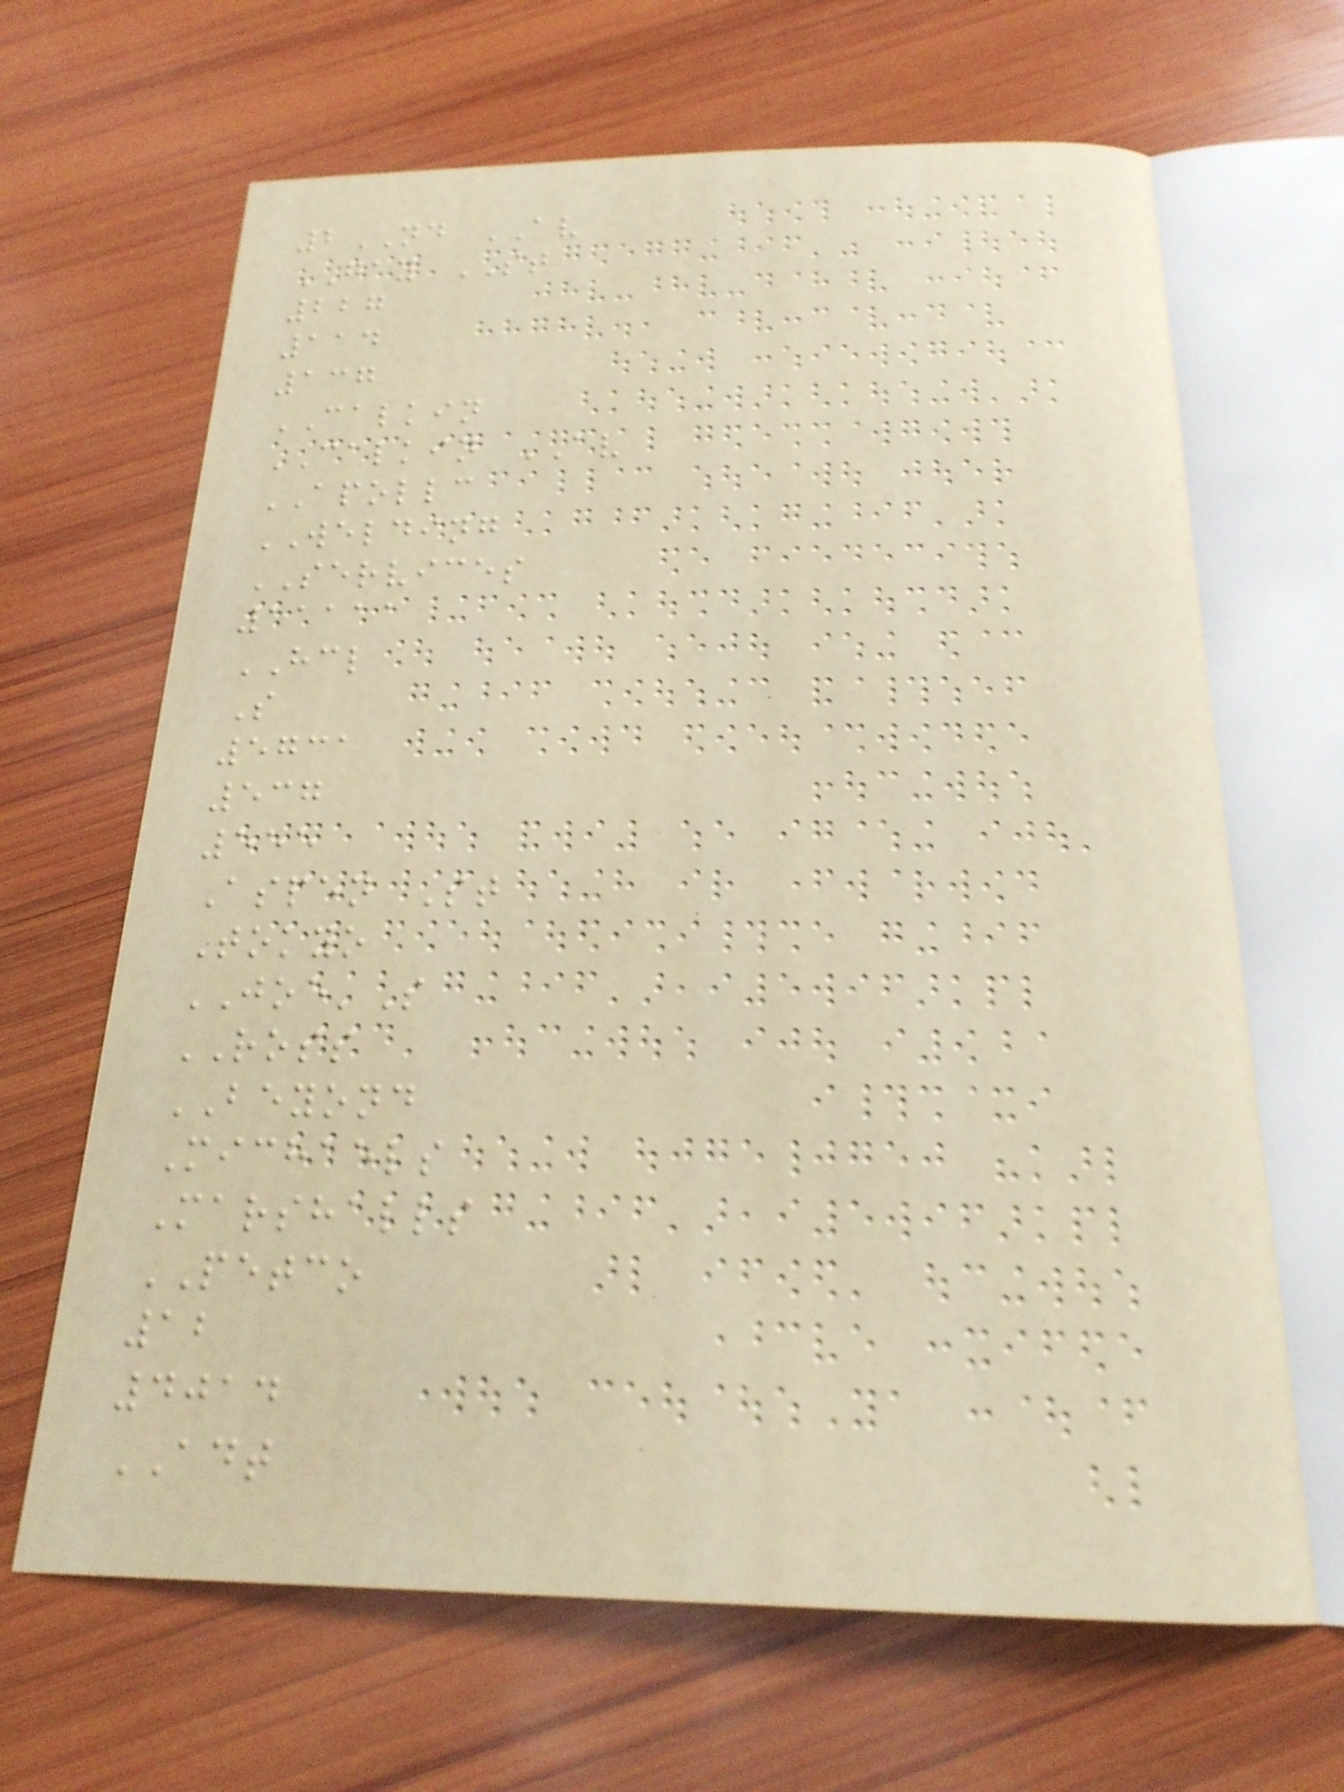2ND AV
GAY ST
227
114
137
CALKIN
CALKIN AV
APOLLC
WELDING
SERVICES
11111
HCL
S
5731
537
555
Aspen St
Tokyo
JOE'S
ROSS
BEYOND
Michaels
Marshalls
PETCO
12
4014
ADT
